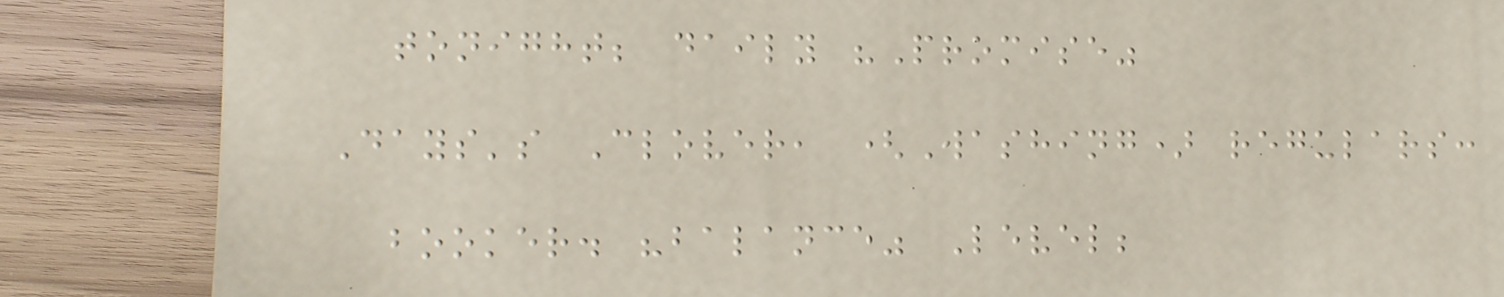tonight; daily "Promise"
Days's Clover, (Washing) regulars:
booker. "balance" Level;
